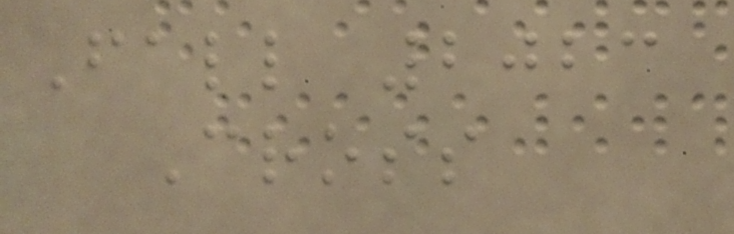Fall 2023
Cross
